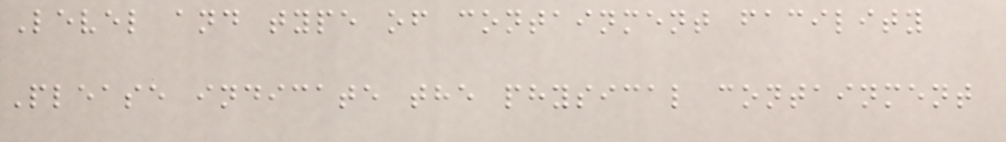Level and type of containment facility
Please indicate the physical containment
